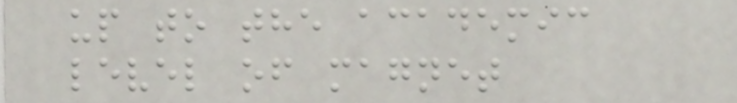up to the academic
level of magnet
